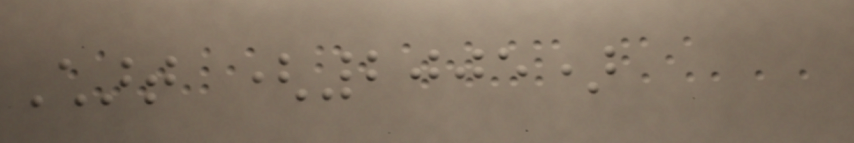Chart (2005)
